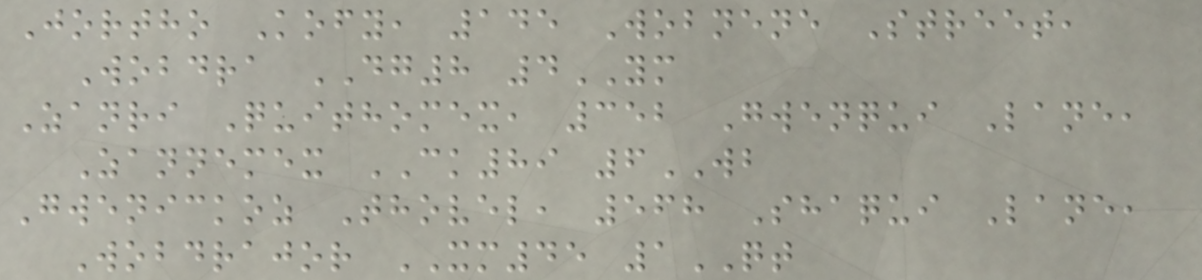Jortho Kofy, 145 Wobnene Street,
Wobdra DG8 4YM
Zanri Quithomex, 352 Gwenqui Lane,
Zannemex CK89 6WB
Gwenickoz Thovel, 568 Shaqui Lane,
Wobdrajor XM45 1QT
